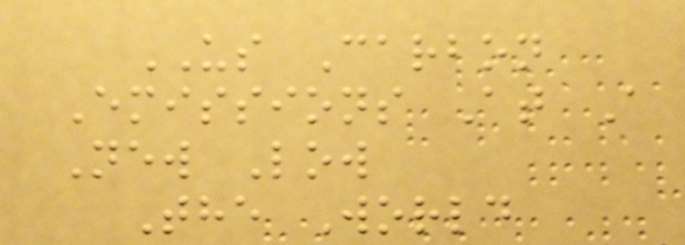US Carbon
Emissions At A
New Low
The World
